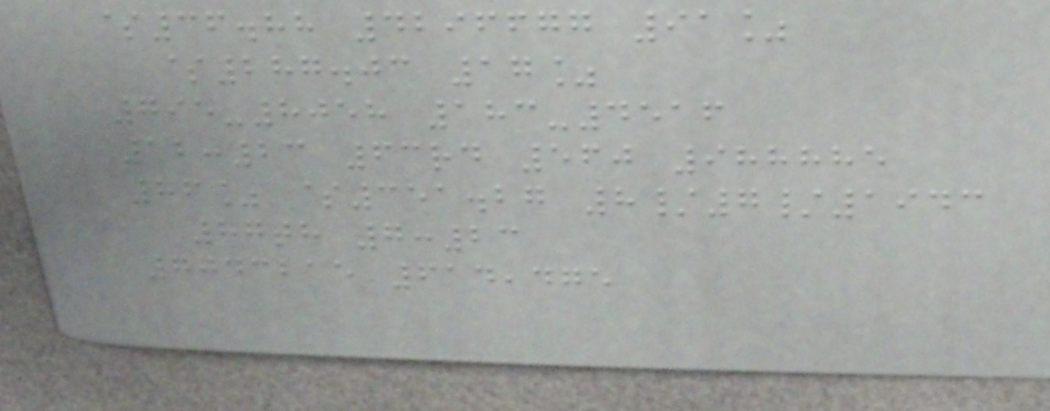$36.88 4296677 91%
$287.03 17%
795-8058 183-4516
12:23 63rd 560 988885
86% $351.27 8/7/1943
87th 7:23
7043215 614,475
